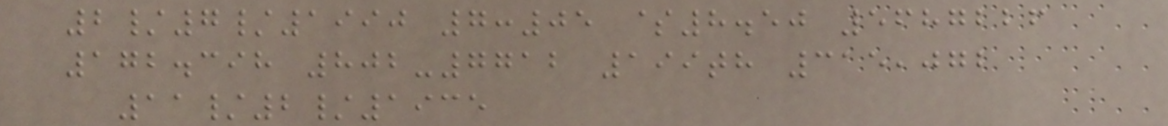2/7/1990 7:05 $8.50 5687226
172.398 802-7712 199th 315,072
11/2/1935
